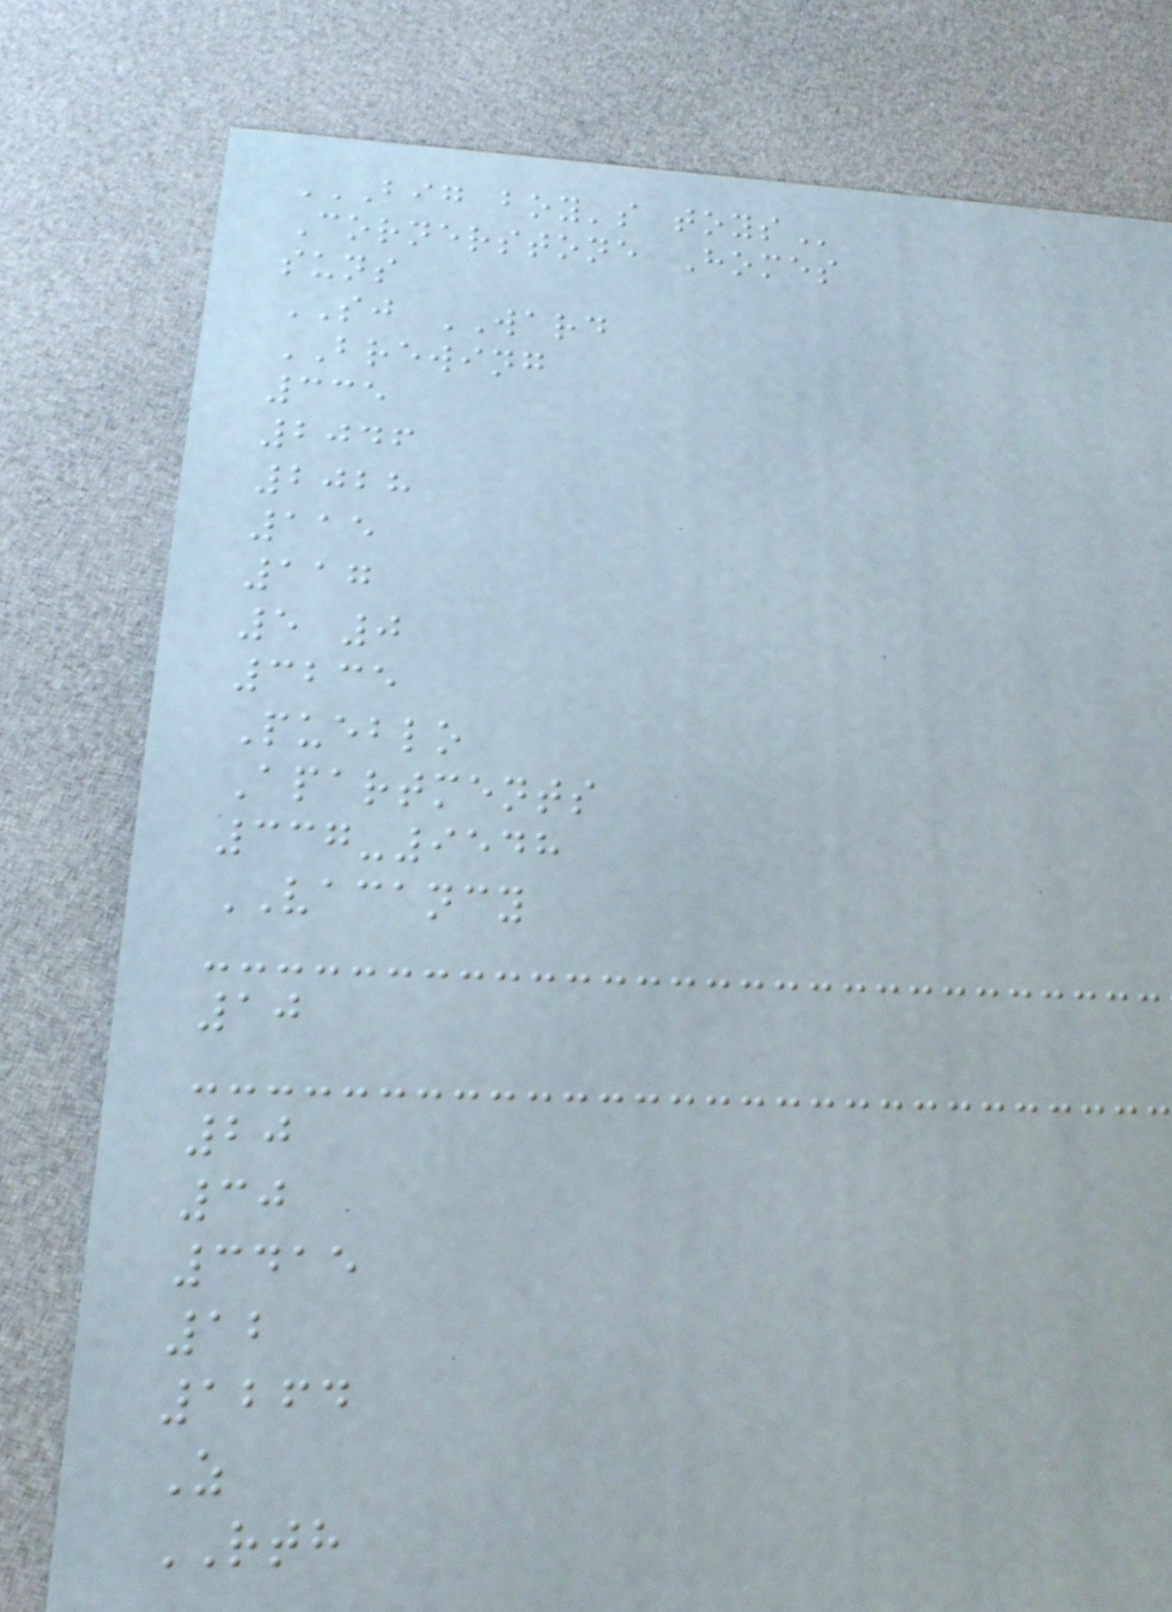BIG BOY'S TOYS
Cornerstone Homes
suns
SJ WARD
BREWING
335
2046
2028
115
117
5 0
3235
Pueblo
Apartments
337-9548
VACANCY
10
20
30
3415
12
1264
Z
RTH
